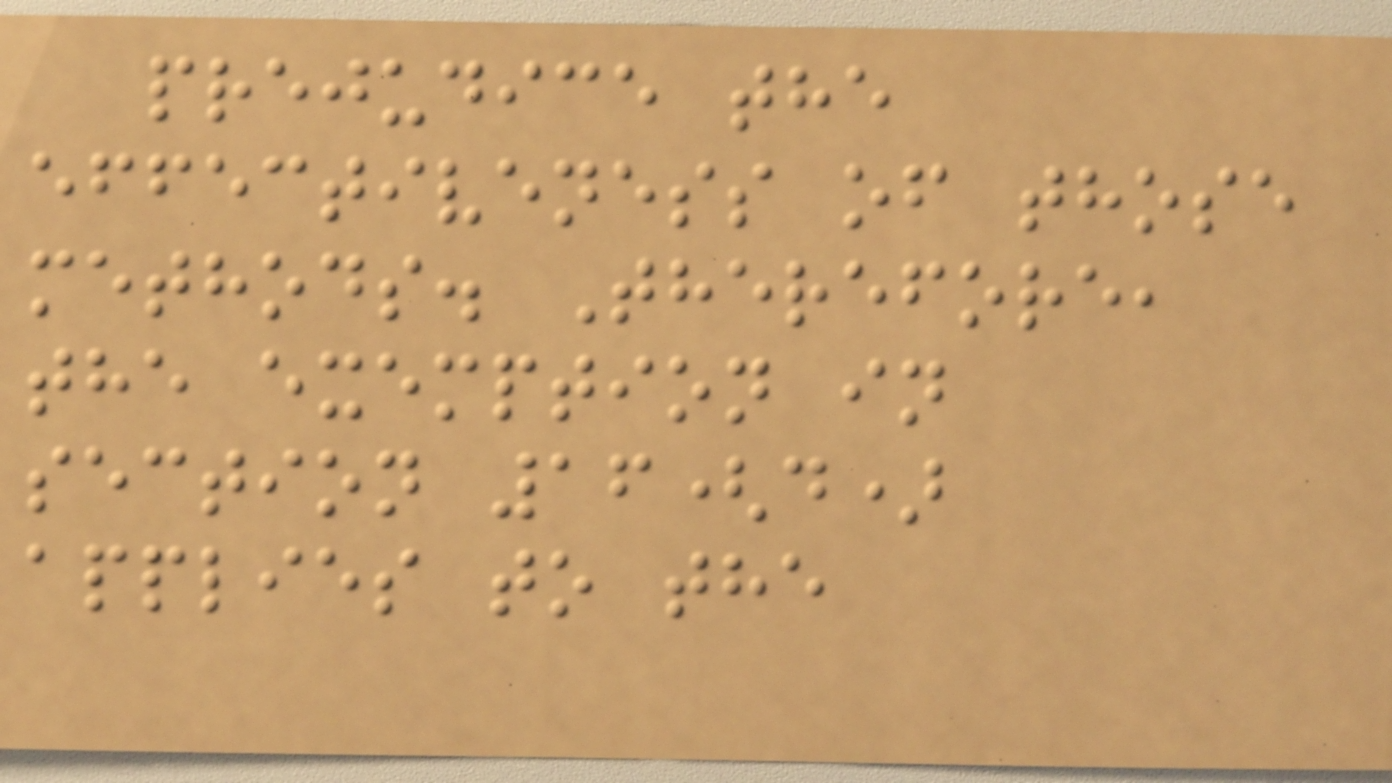prejudice the
effectiveness of those
methods. Therefore,
the exemption in
section 16(d)
applies to the
